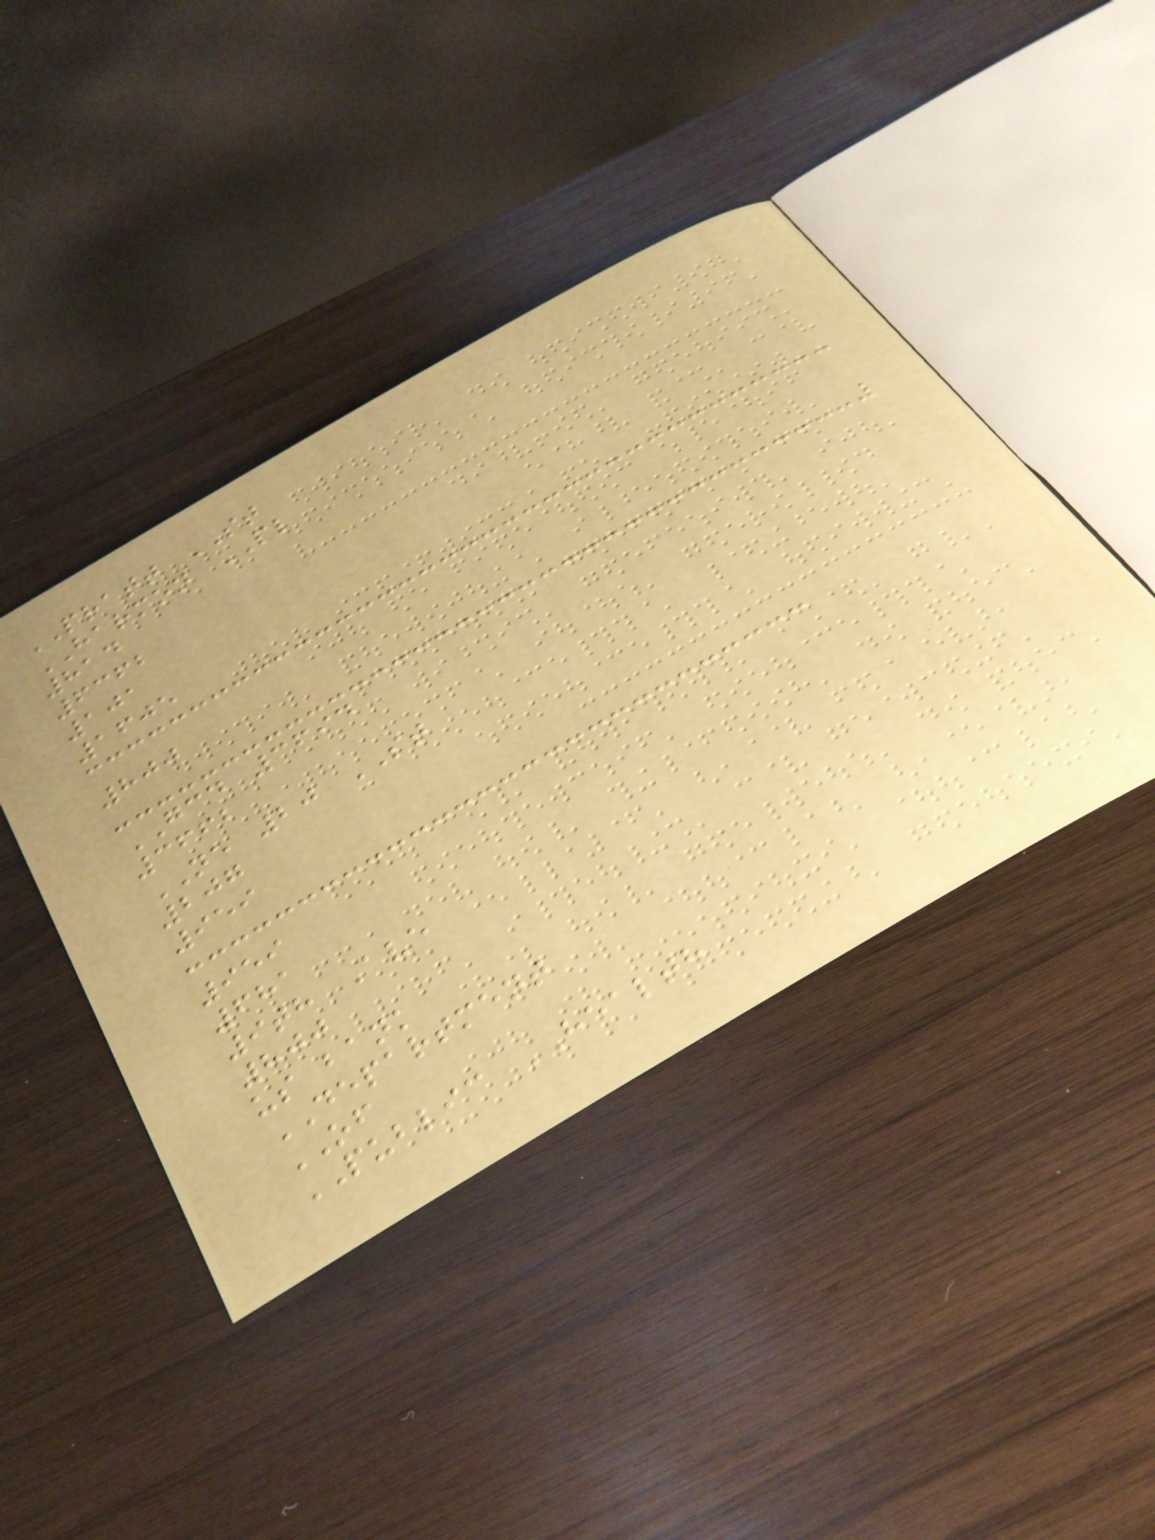PRATT ST
HARMON PL
814
6362
101
1605
800
GCD 3694
3662
NE 20 ST
207
959
959
681
9th Ave
800
us bank
DEPARTMENT
OF
PUBLIC HEALTH
